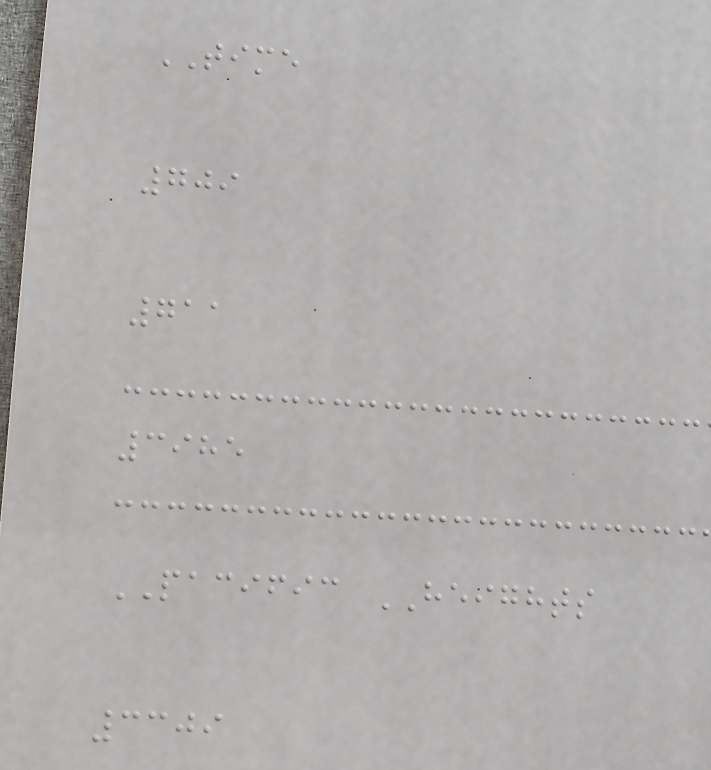TIME
709
711
3985
PACIFIC HEIGHTS
3309
